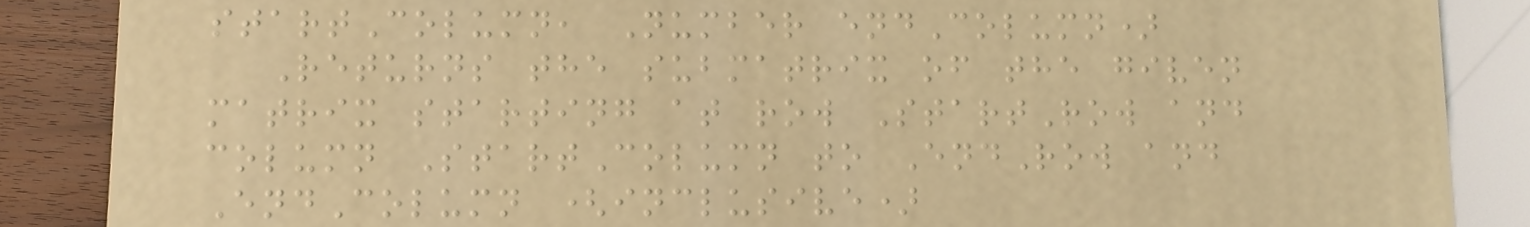startColumn, Number endColumn)
Returns the submatrix of the given
matrix starting at row StartRow and
column StartColumn to EndRow and
EndColumn (inclusive)
